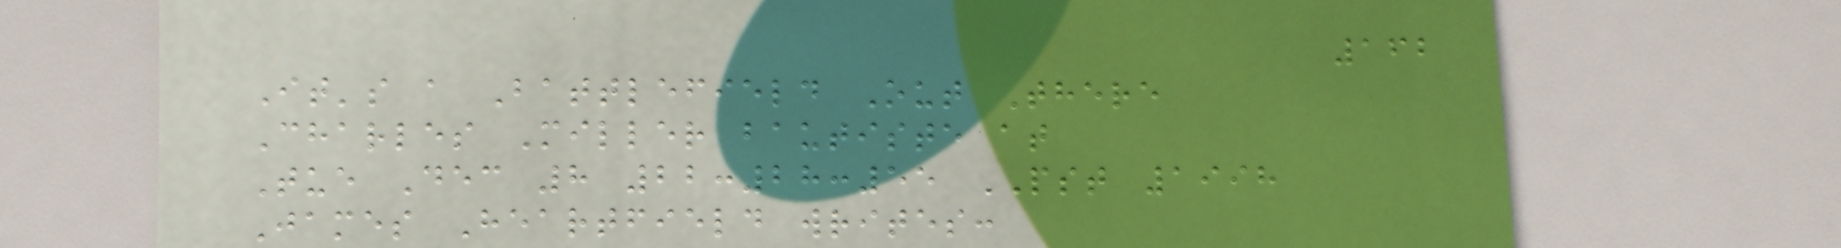162
It's a Battlefield Out There
Charles Miller bautiste at
Tue Dec 8 22:28:55 PST 1998
James Heartfield writes:
